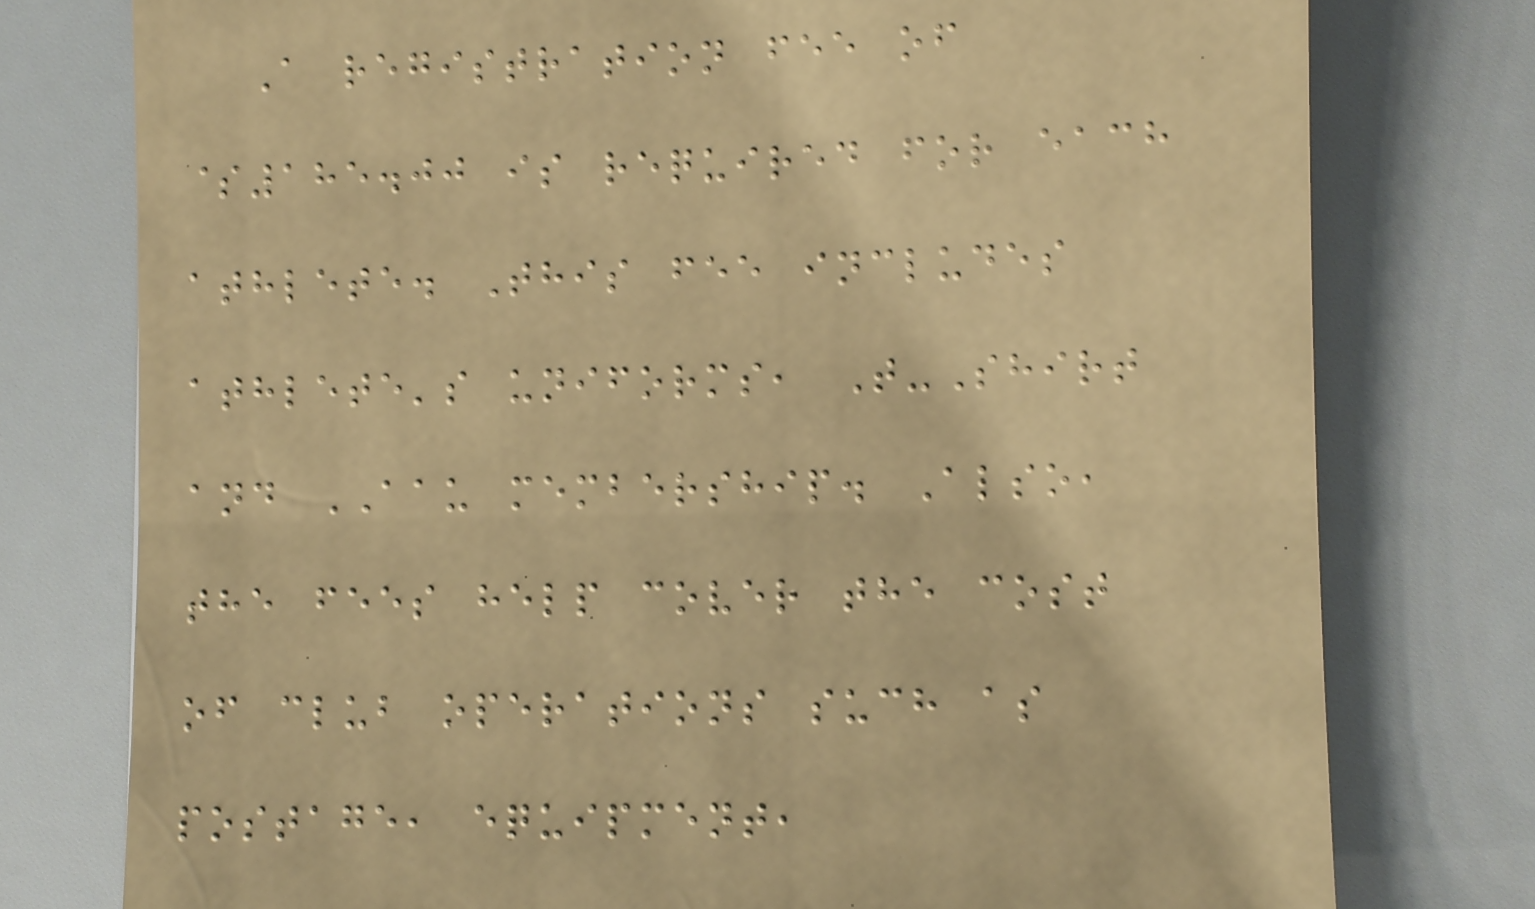A registration fee of
$185.00 is required for each
athlete. This fee includes
athlete's uniforms, T-Shirt
and AAU membership. Also,
the fees help cover the cost
of club operations such as
postage, equipment,
